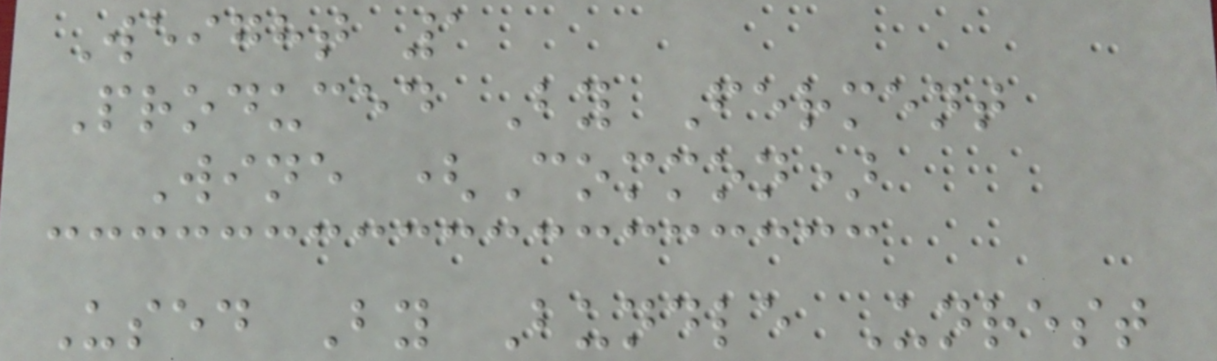Weight 1
Produced By Ferment
Wine (Common)
Used By Bundle Unrest
